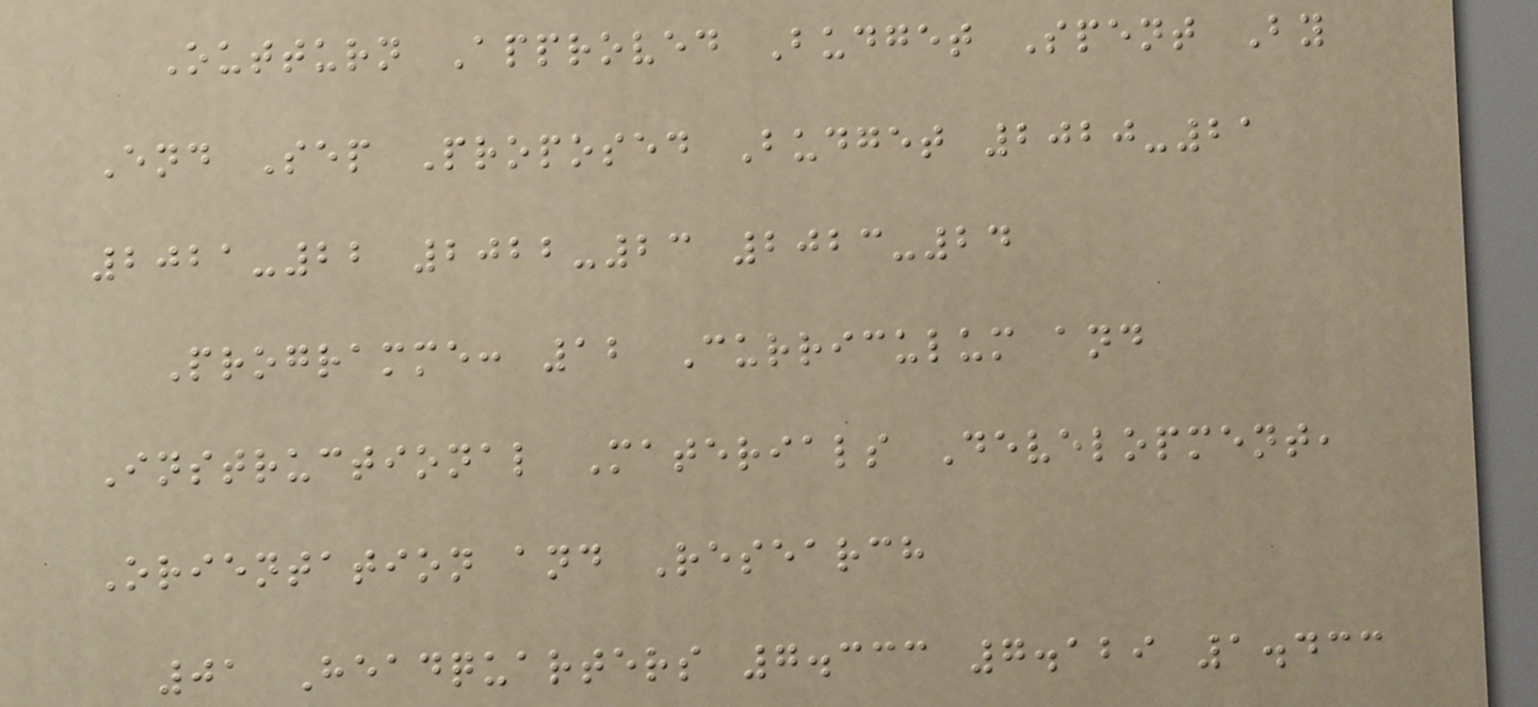Outturn Approved Budget Spent By
End Sep Proposed Budget 2020-21
2021-22 2022-23 2023-24
Programme: 12 Curriculum and
Instructional Materials Development,
Orientation and Research
01 Headquarters 7.333 7.129 1.433
